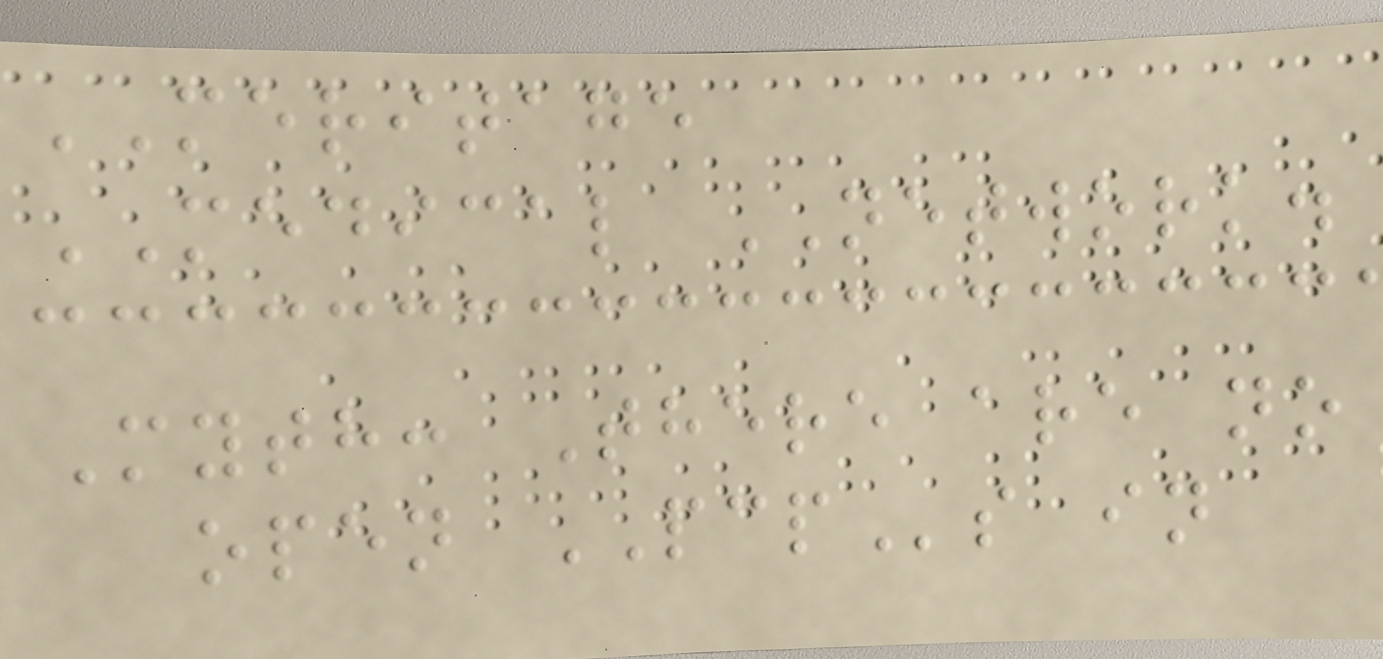MERITAGE
MEDICAL NETWORK.
Myth: There are no
open PCPs in
